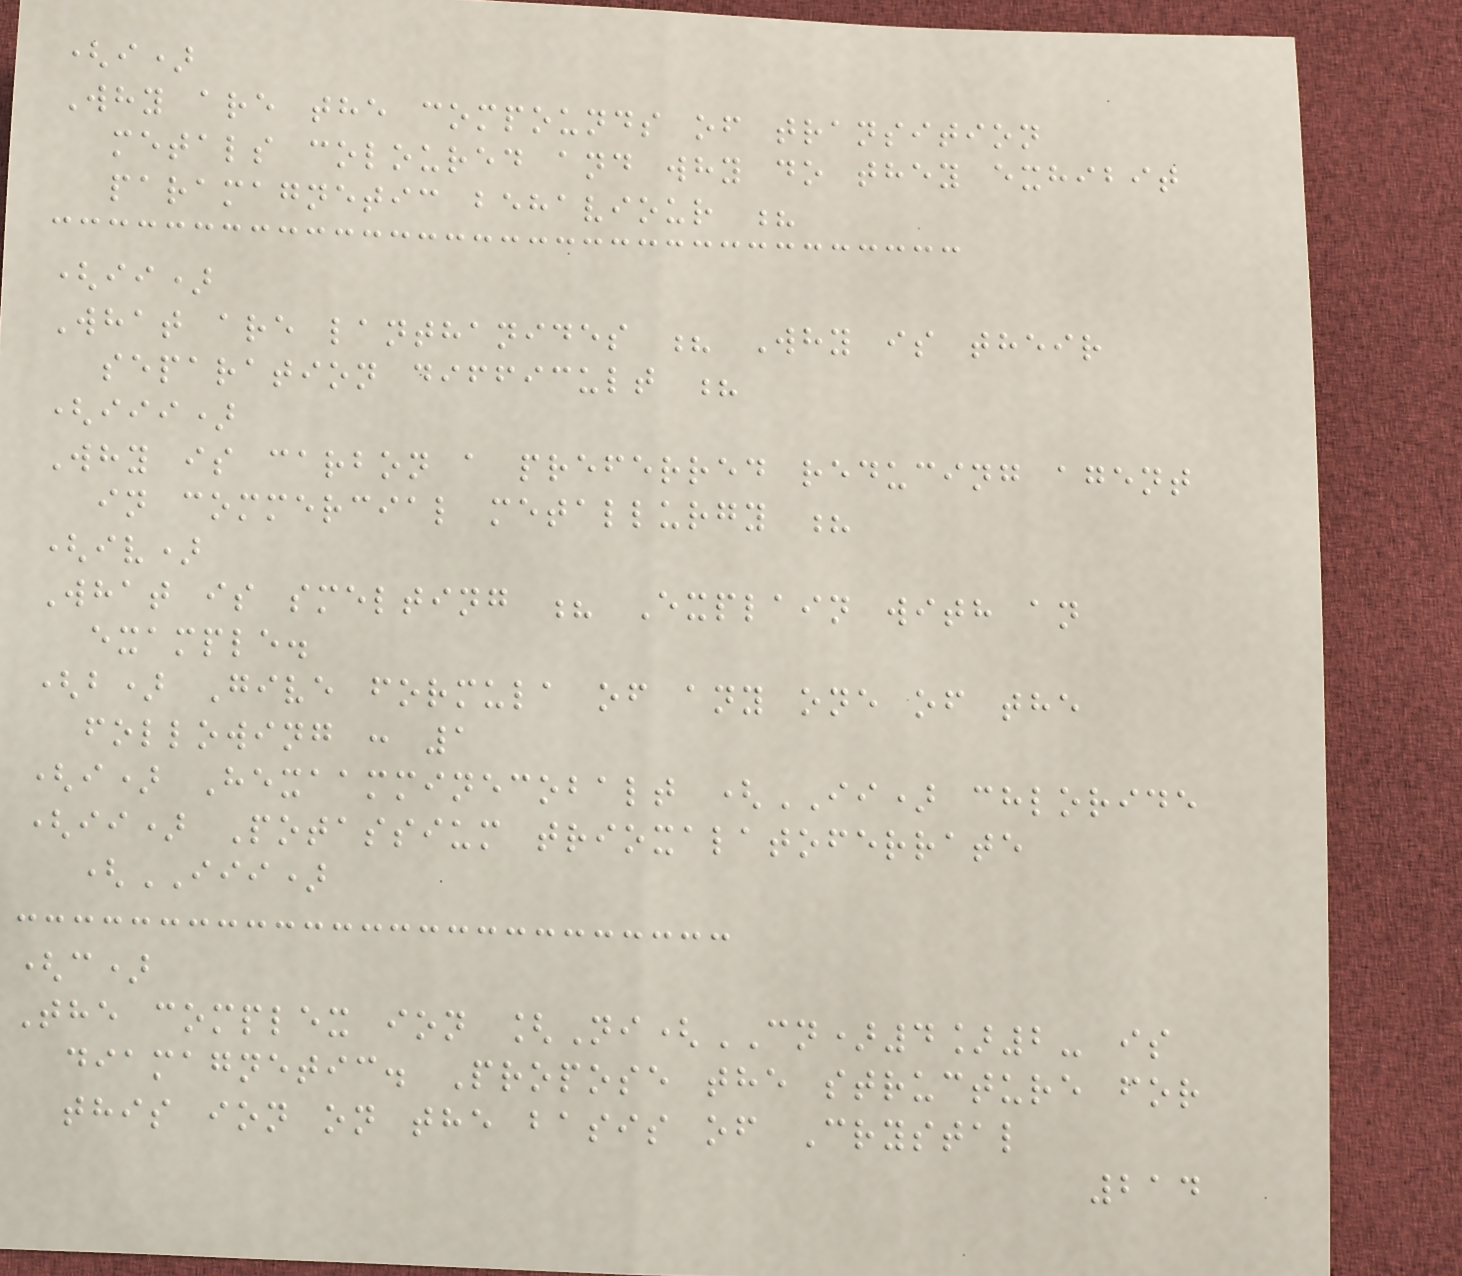(i)
Why are the compounds of transition
metals coloured and why do they exhibit
paramagnetic behaviour ?
(ii)
What are lanthanides ? Why is their
separation difficult ?
(iii)
Why is carbon a preferred reducing agent
in commercial metallurgy ?
(iv)
What is smelting ? Explain with an
example.
(b) Give formula of any one of the
following : 1
(i) Hexaamminecobalt (II) chloride
(ii) Potassium trioxalatoferrate
(III)
(c)
The complex ion [Ni(CN)4]2- is
diamagnetic. Propose the structure for
this ion on the basis of Crystal
214
